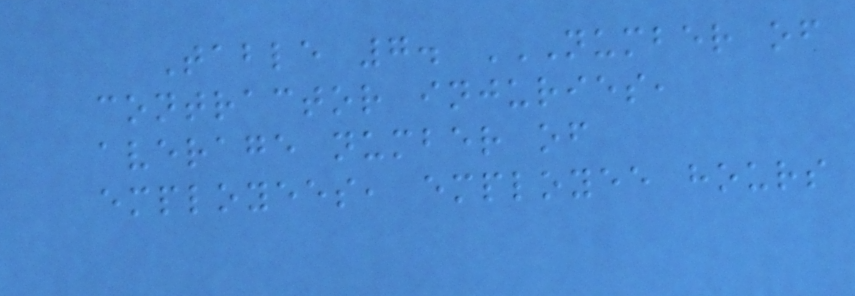Table 7. NUMBER OF
CONTRACTOR INJURIES,
AVERAGE NUMBER OF
EMPLOYEES, EMPLOYEE HOURS
